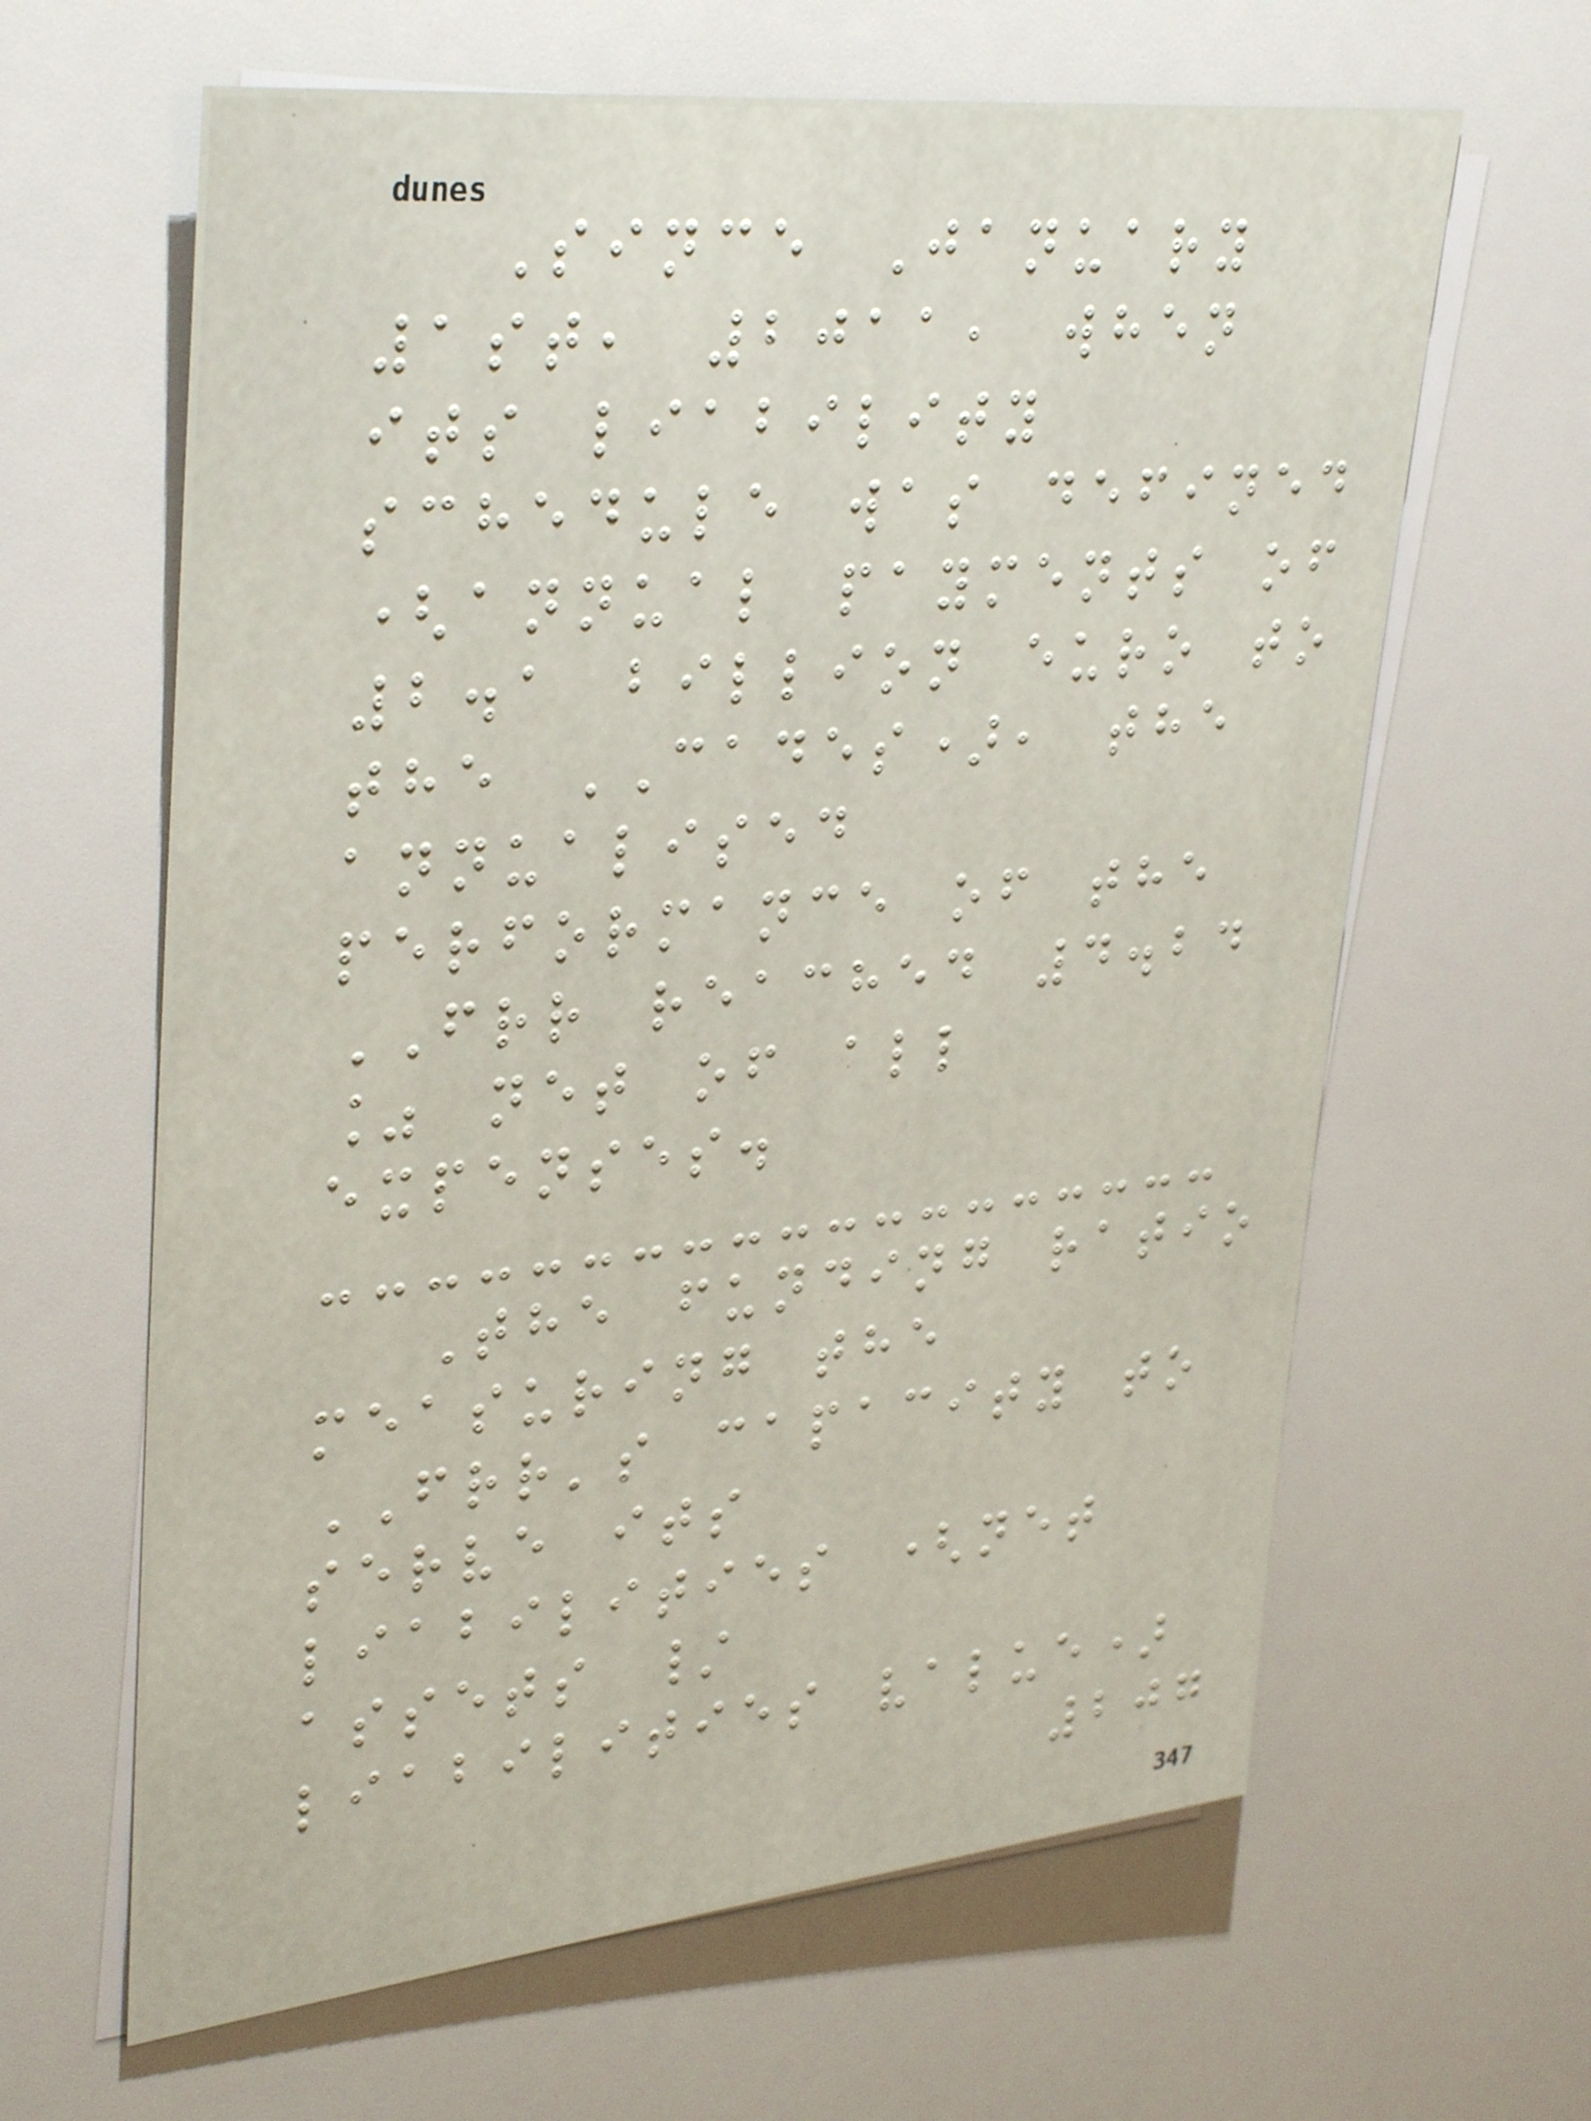Since January
1st, 2011, when
its liability
schedule was defined
(annual payments of
2.1 billion euro to
the CADES), the
annualised
performance of the
FRR reached 4.24
% net of all
expenses.
The funding ratio
measuring the
FRR's capacity to
serve its
liabilities (net
assets /
liabilities value)
207
